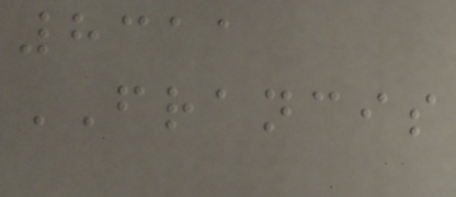8311
FRANCIS
